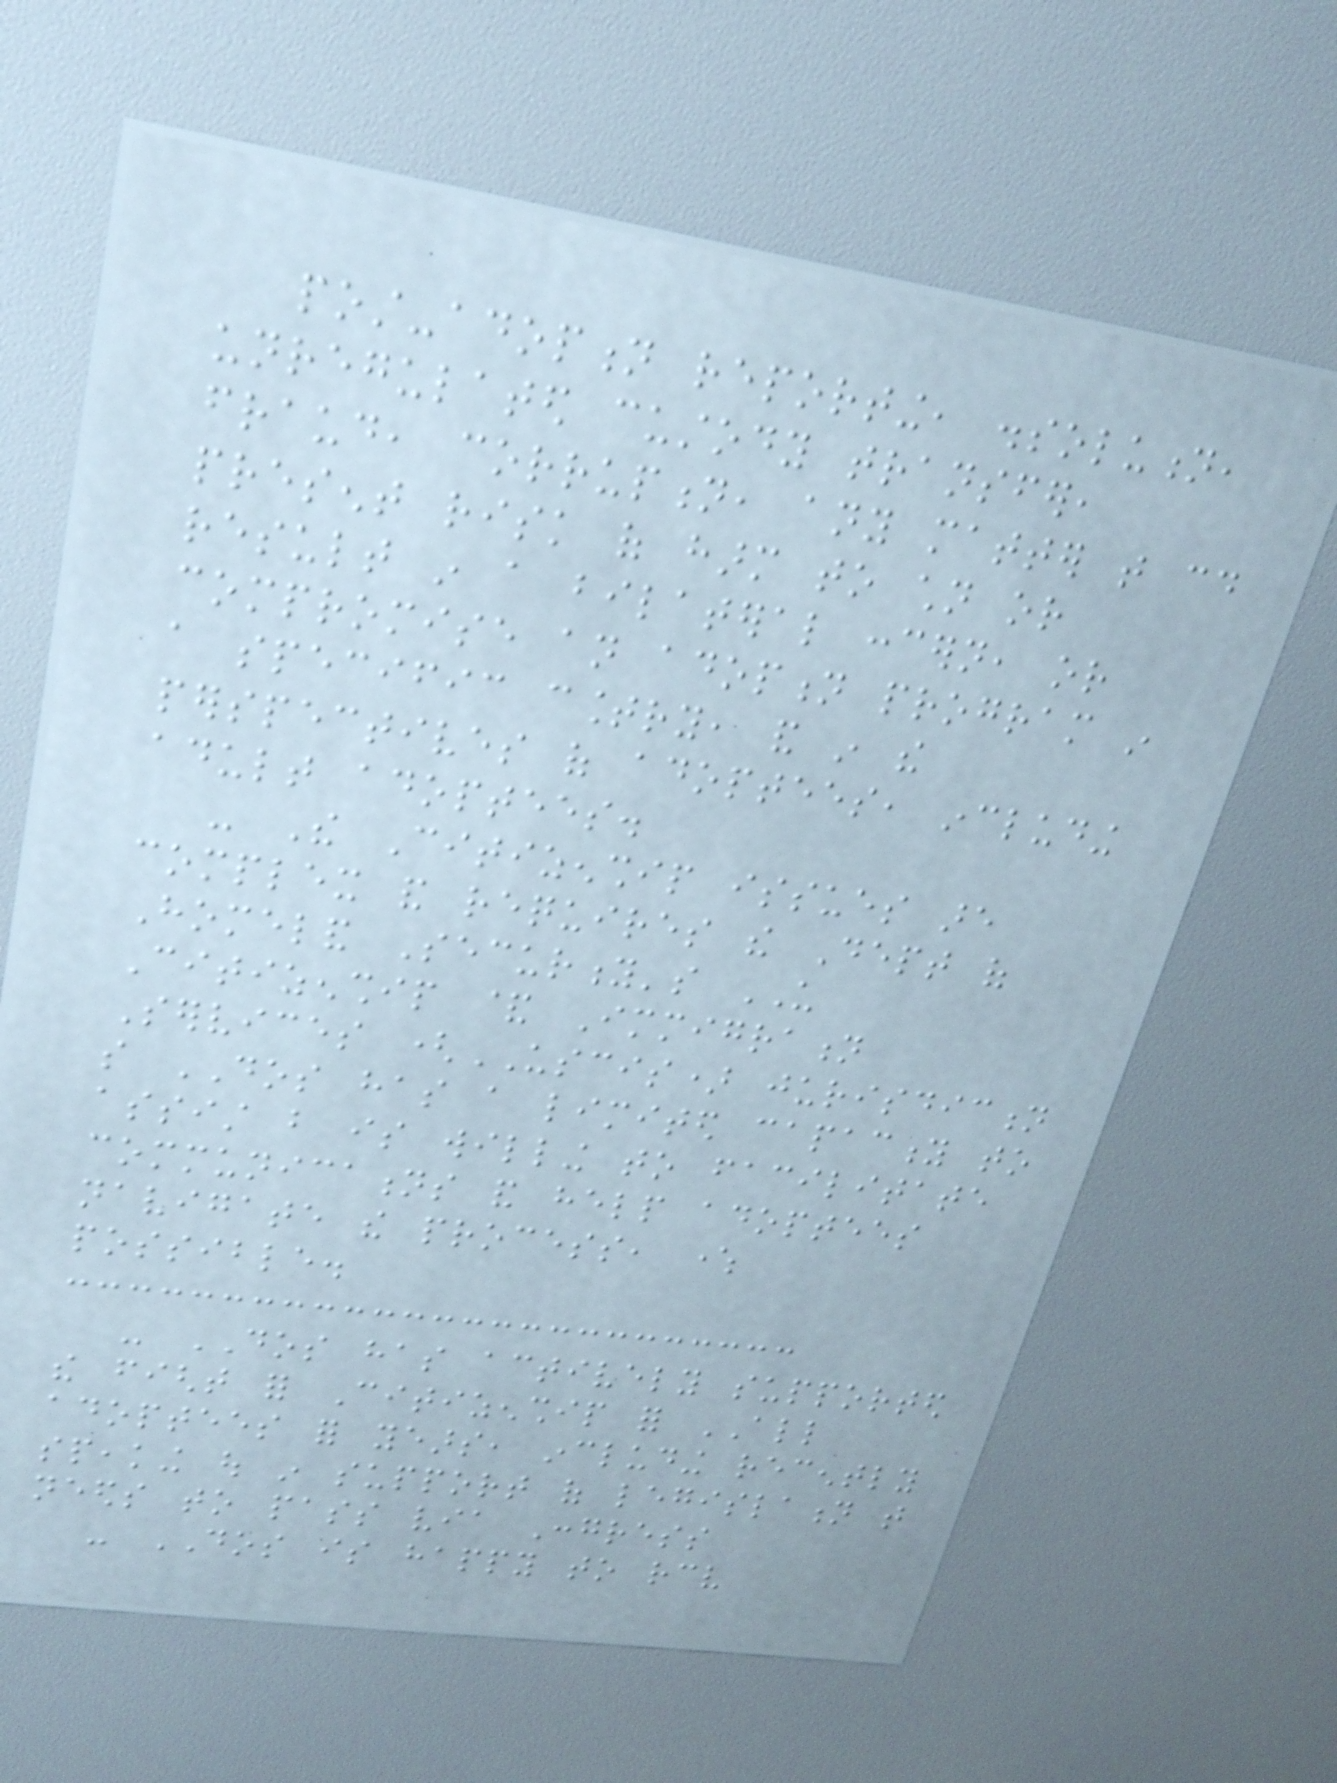post-adoption reporting, dissolution,
unregulated custody transfer,
fraud, corruption, any matter that could
present risk of harm to children or
result in a bilateral concern, or
compromise an adoption program in
a specific country, and in the
perspectives of adoptees, including
adult adoptees.
- The Citizenship issues are
complex and requires the Dept of
Homeland Security's US
Citizenship & Immigration
Services (USCIS) jurisdiction
so DOS has a limited capacity to
assist but is willing to facilitate
communications and help adoptees
navigate the process, where
possible.
- DOS has actively supported
the fight for Citizenship for ALL
adoptees for years, including recently
speaking out in support of legislation that
needs to pass via Congress
- DOS is happy to receive
